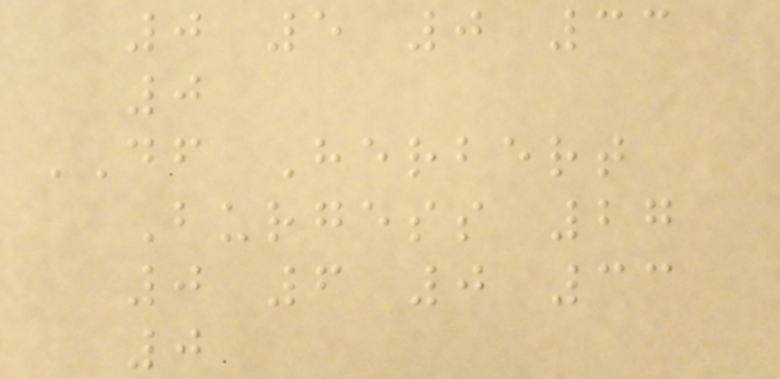0 5 0 33
0
DF Herbert
Burgess 27
0 6 0 33
0
